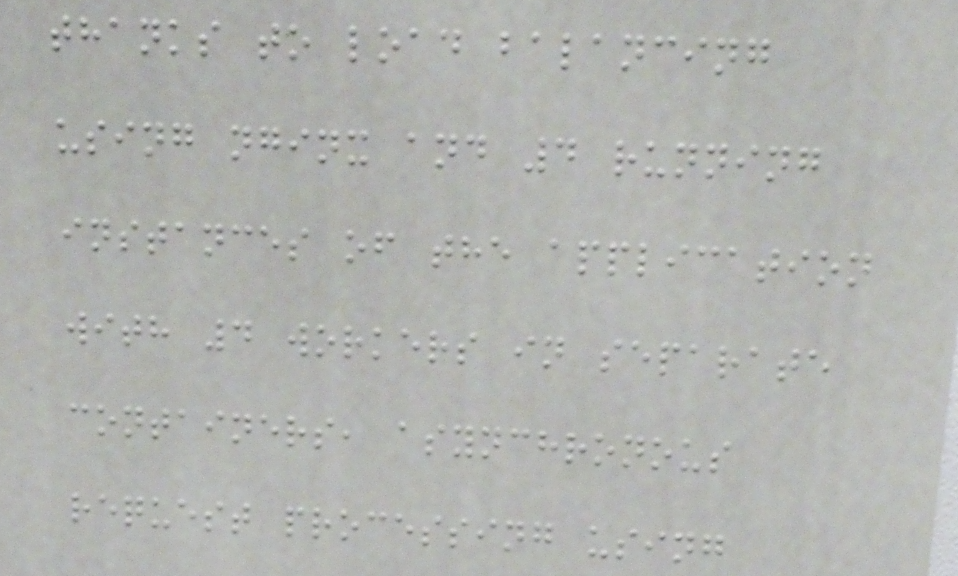thanks to load balancing
using nginx and 4 running
instances of the application
with 4 workers in separate
containers, asynchronous
request processing using
